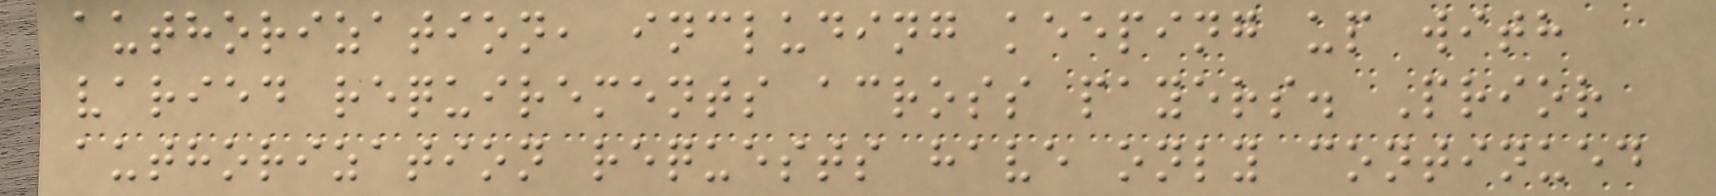authorization, including keeping up with
varied requirements across payers. Prior
authorization requests have only continued
